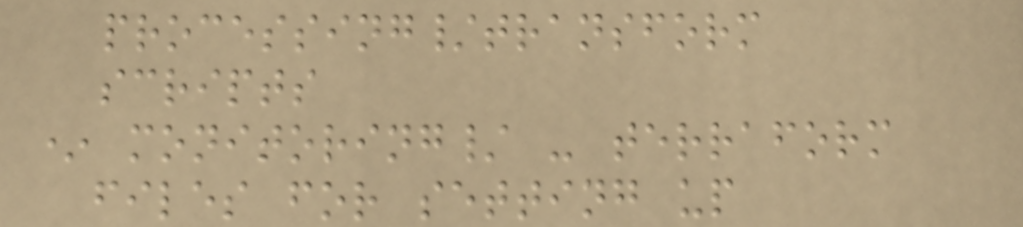processing/transform
scripts
* monitoring/ - terraform
files for setting up
